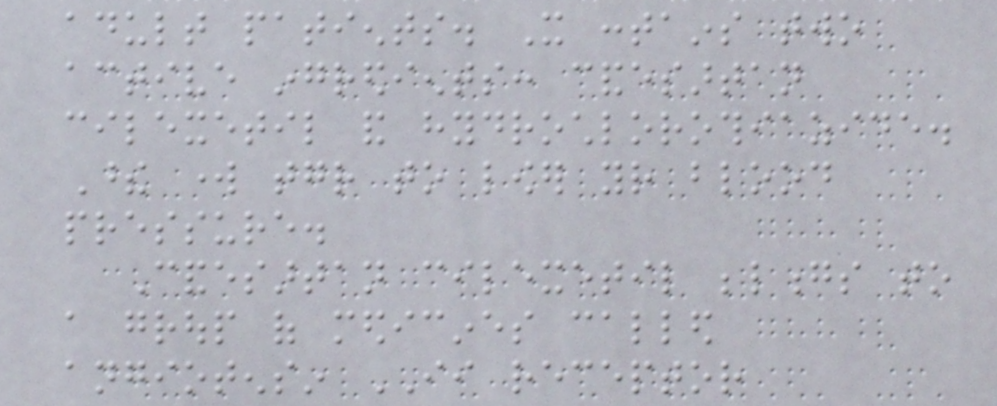adult patients. It contains two
active ingredients: candesartan
cilexetil and hydrochlorothiazide.
These work together to lower your blood
pressure.
Candesartan cilexetil belongs to
a group of medicines called
angiotensin II receptor
